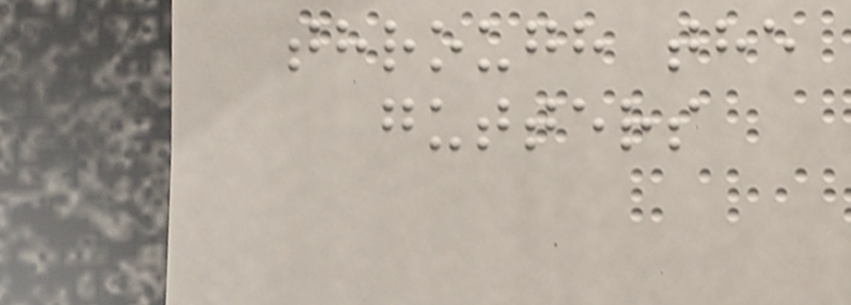through the
gutters
